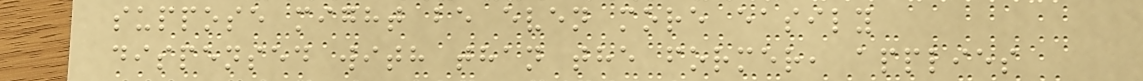suppose might be even more easily
dispensed with than the former, applies
